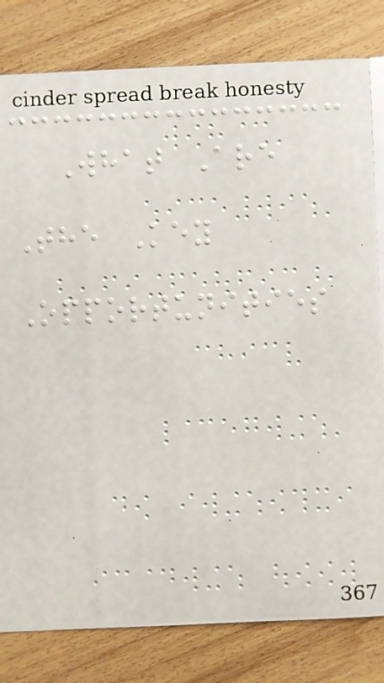What Are
The Key
Opportunities
